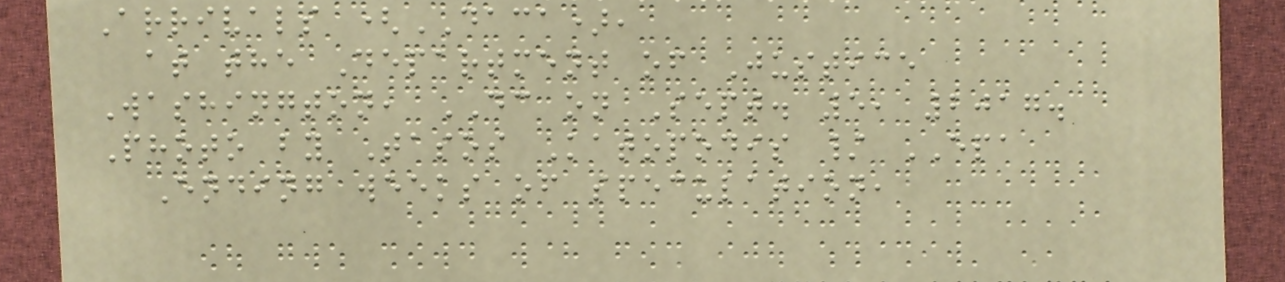Arrivals (DACA),
at the Department of Justice
Washington, DC on Sept. 5, 2017.
Photo by Tasos Katopodis / EPA
Ending weeks of speculation,
